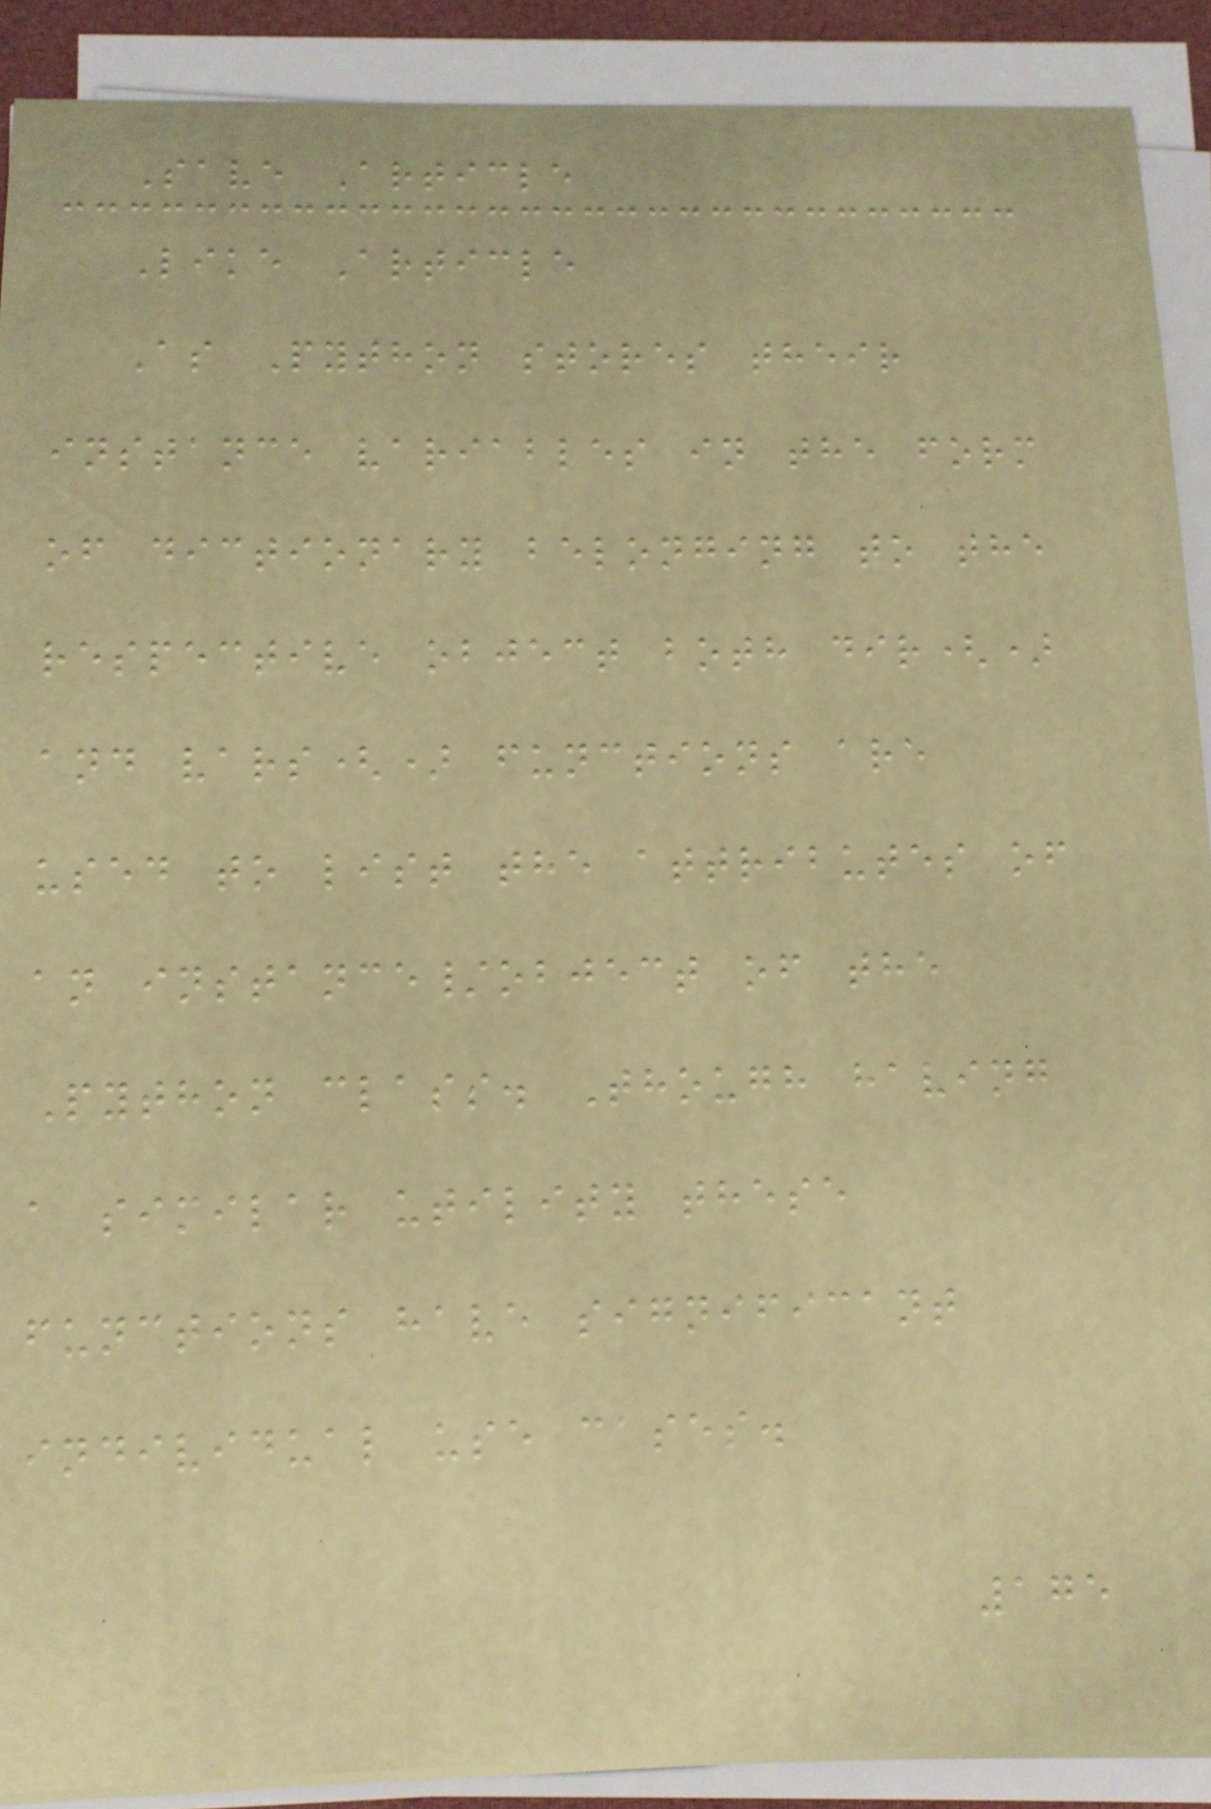Save Article
Like Article
As Python stores their
instance variables in the form
of dictionary belonging to the
respective object both dir()
and vars() functions are
used to list the attributes of
an instance/object of the
Python class. Though having
a similar utility these
functions have significant
individual use cases.
175
